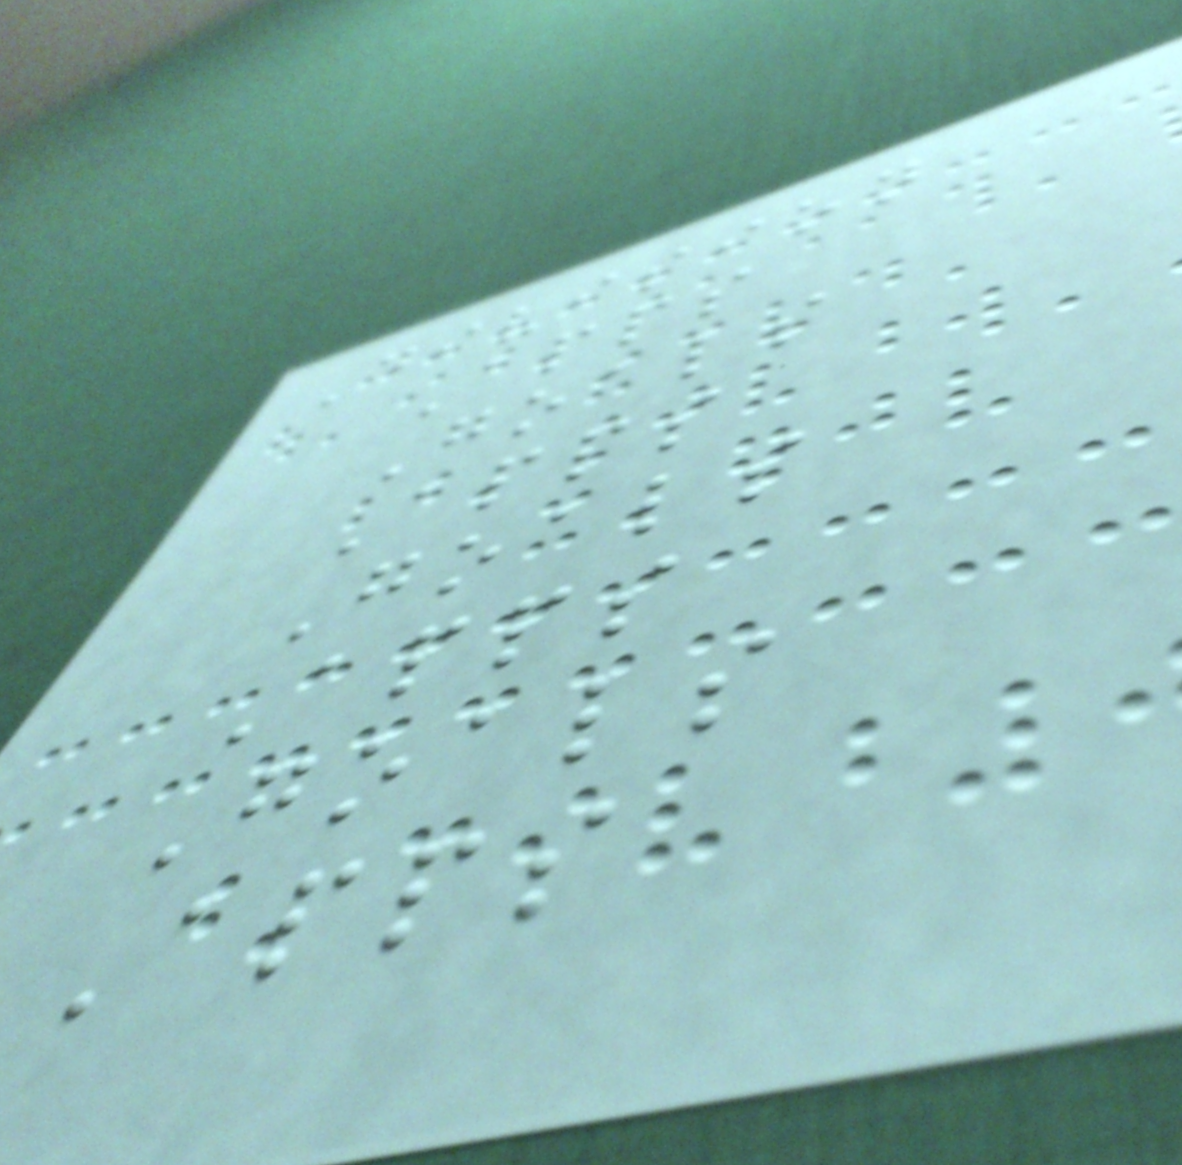Division
Apps
Goals
Apps
Goals
Apps
Goals
Apps
